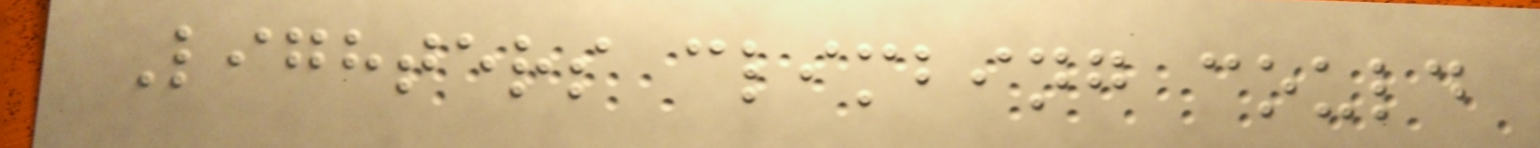Lighters climbing could
